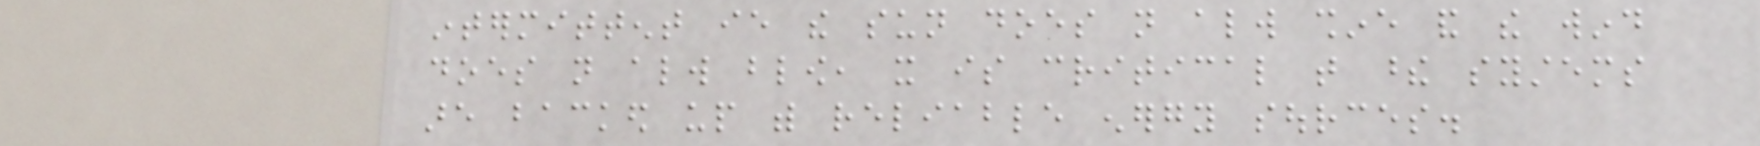intermittent ie the sun does not always shine and the wind
does not always blow, it is critical that these systems
are backed up with reliable energy sources.
